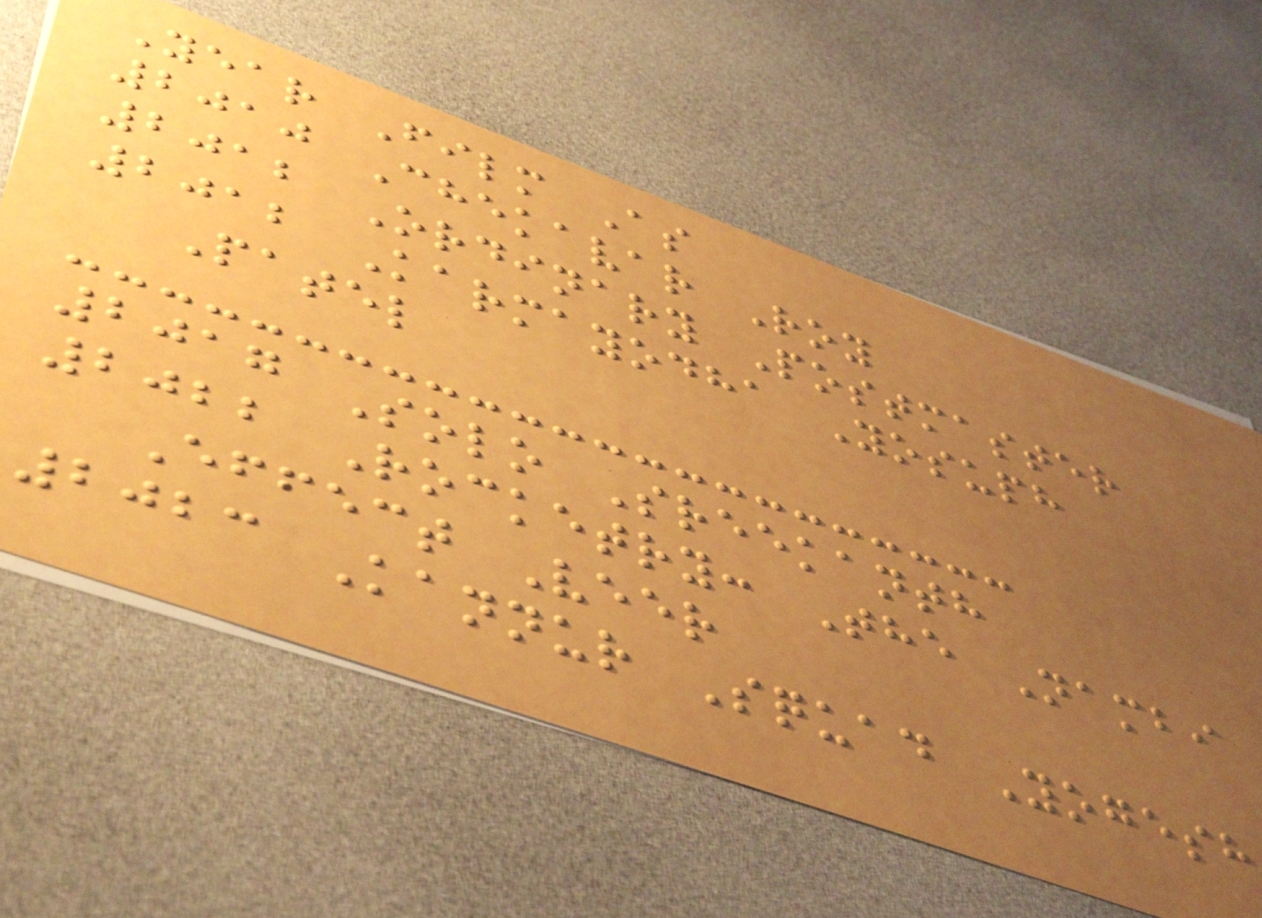Year Film As
2010 Chekavar Roy
2012 Ordinary Postmaster
2012 Karmayodha Yosuph
Patel
2017 Solo Sreekanth
2022 Rocketry: The Nambi
Effect Veer
2023 Kannur Squad Yogesh
